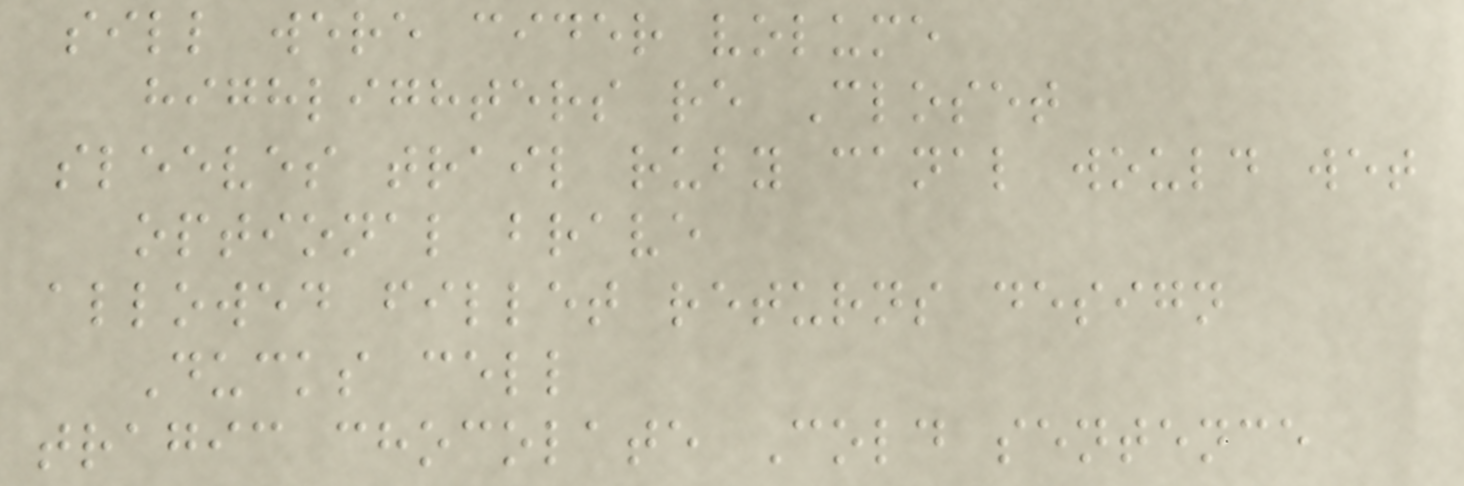sill were cider volume
highlighters re Closet
sleeves trail ruby canal would wet
optional brave
allowed fillet returns design
Ducks cell
tragic chocolate Cold sentence
